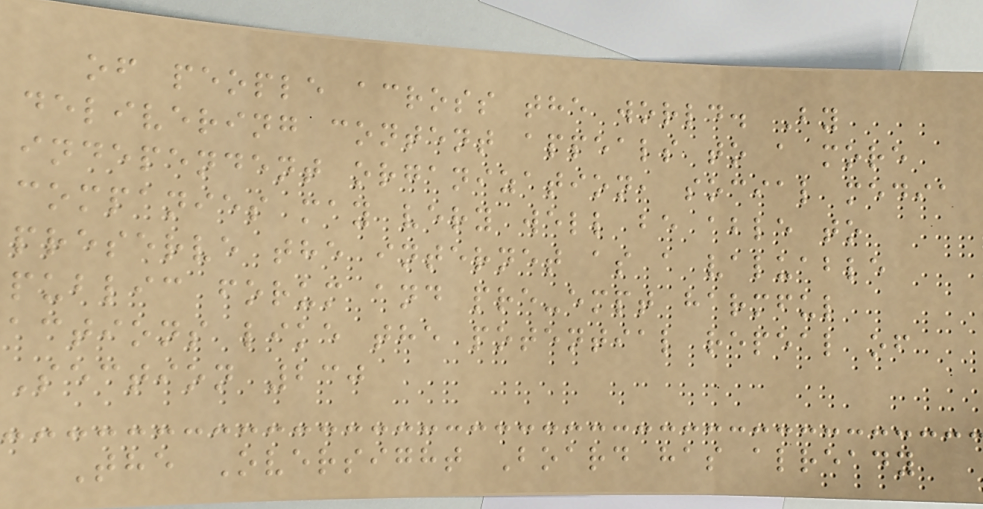of people across the world. By
delivering content appeals to a more
independent organization, social media
companies may very well be able to
preserve the internet as a valuable
public forum and pre-empt harmful
actions like the potential repeal of
Section 230
The Oversight Board has already
